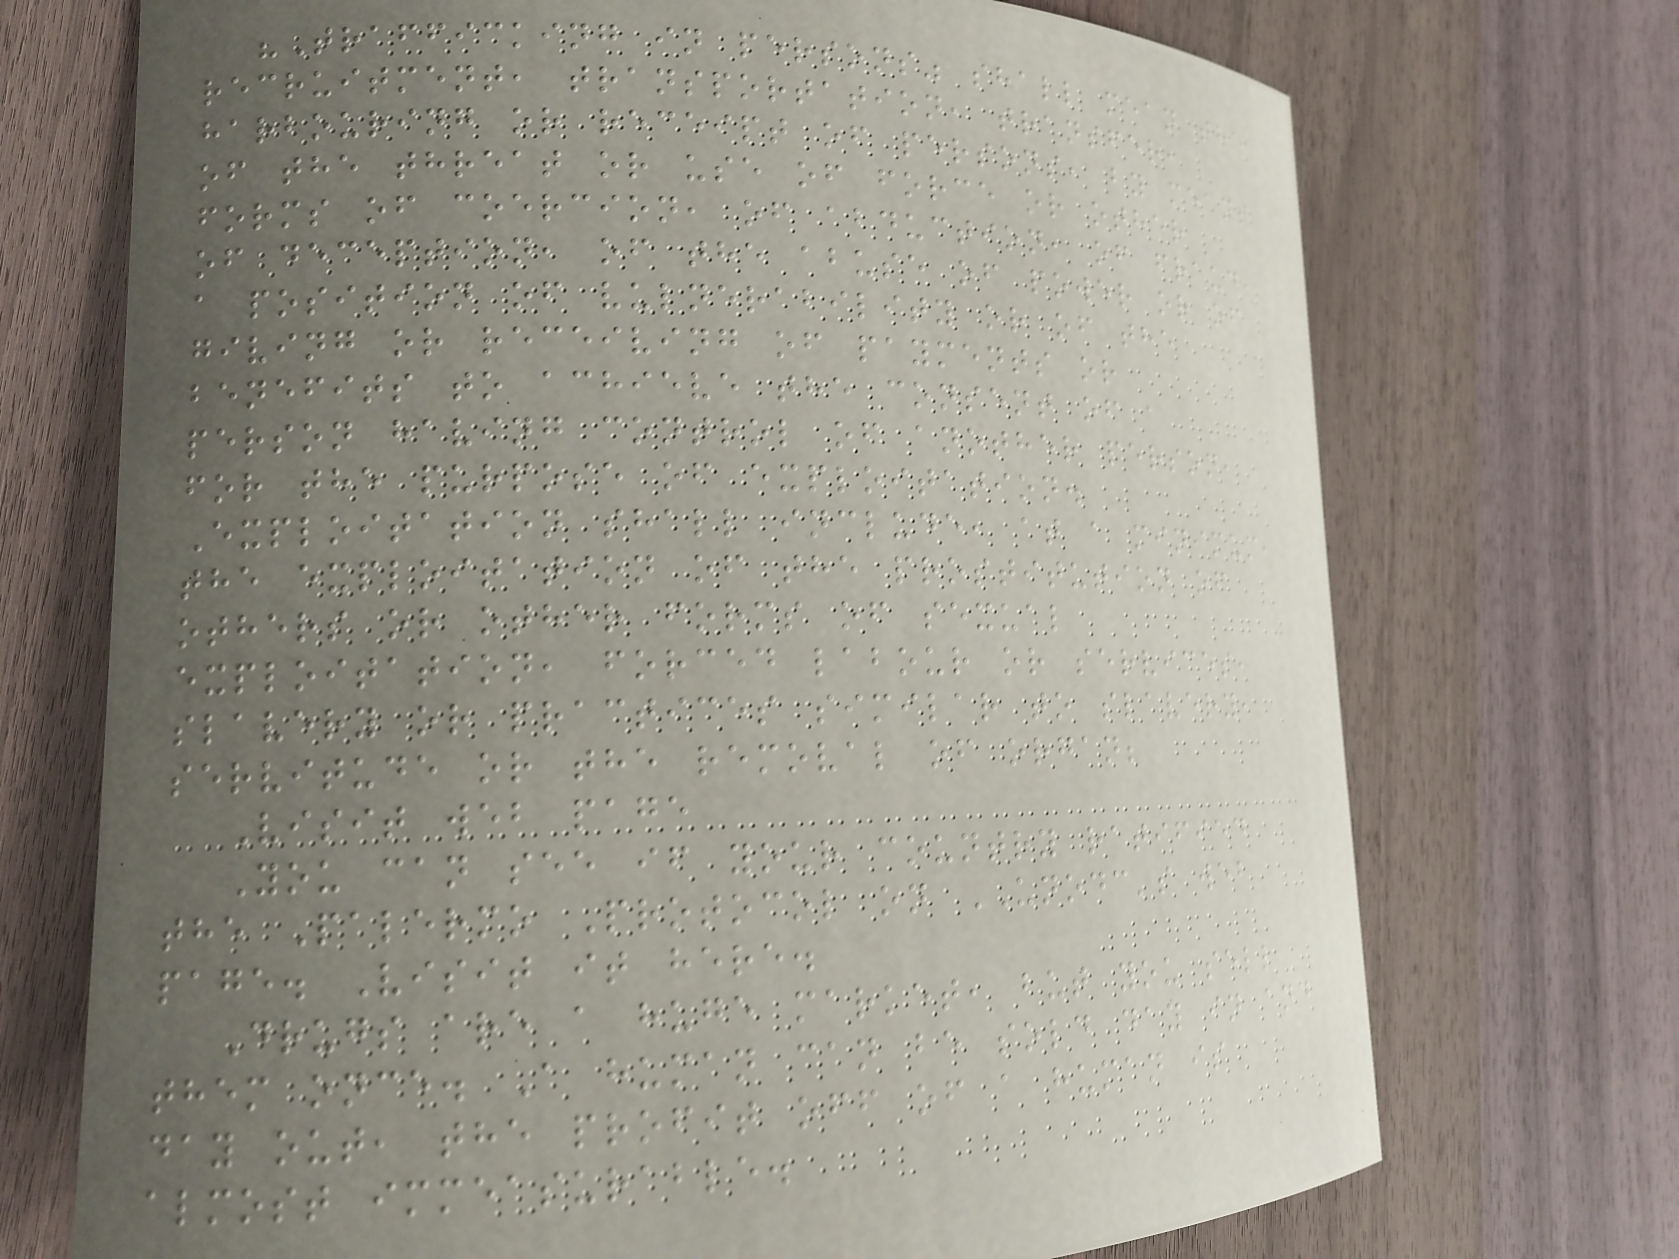"Trafficking in persons" shall mean the
recruitment, transportation, transfer,
harbouring or receipt of persons, by means
of the threat or use of force or other
forms of coercion, of abduction, of fraud,
of deception, of the abuse of power or of
a position of vulnerability or of the
giving or receiving of payments or
benefits to achieve the consent of a
person having control of another person,
for the purpose of exploitation.
Exploitation shall include, at a minimum,
the exploitation of the prostitution of
others or other forms of sexual
exploitation, forced labour or services,
slavery or practices similar to slavery,
servitude or the removal of organ;
Visit web page
You can see if your country ratified
the Palermo Protocol on UNODC's web
page. Visit it here.
Drugs are a huge market, but you sell
them once. A human can be sold day in and
day out, the profit off of a human is
almost immeasurable.
